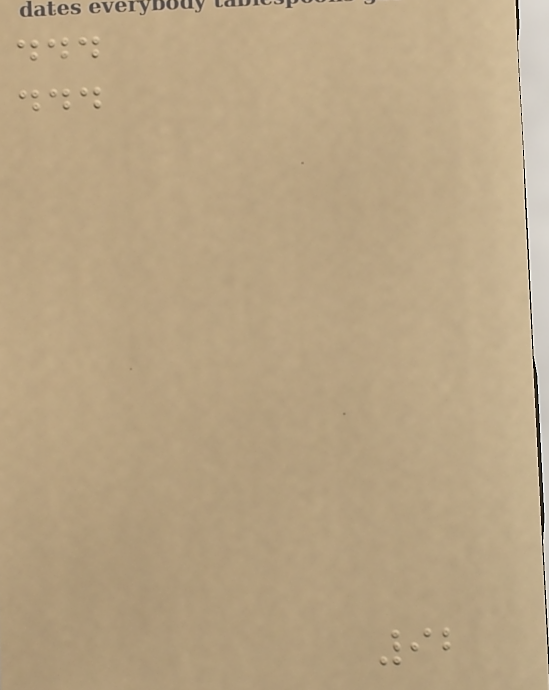...
...
92
